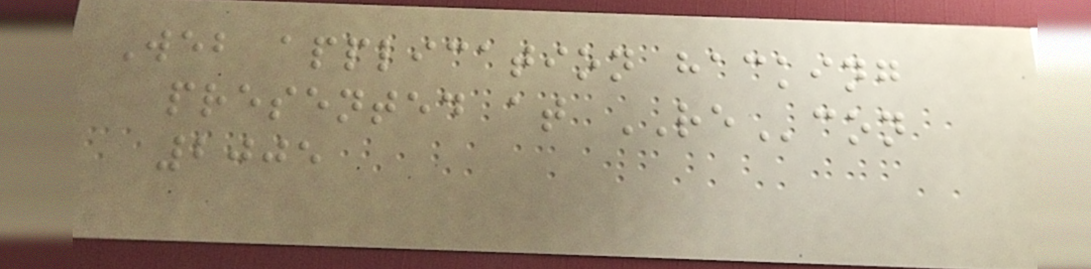Web application hacking
presented at REcon
2005
